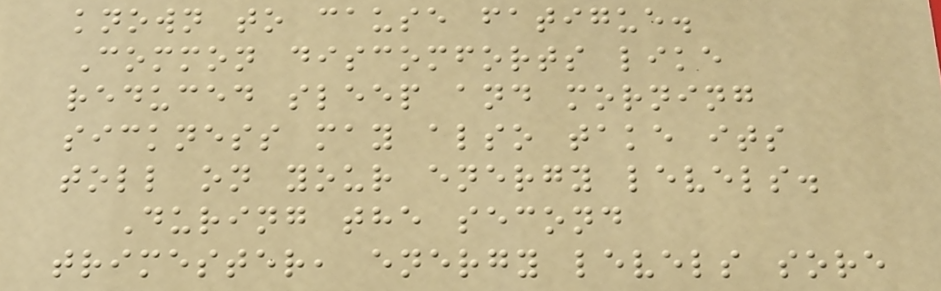known to cause fatigue.
Common discomforts like
reduced sleep and morning
sickness may also take its
toll on your energy levels.
During the second
trimester, energy levels sore
